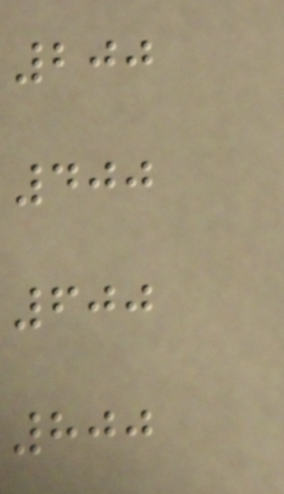200
400
600
800
